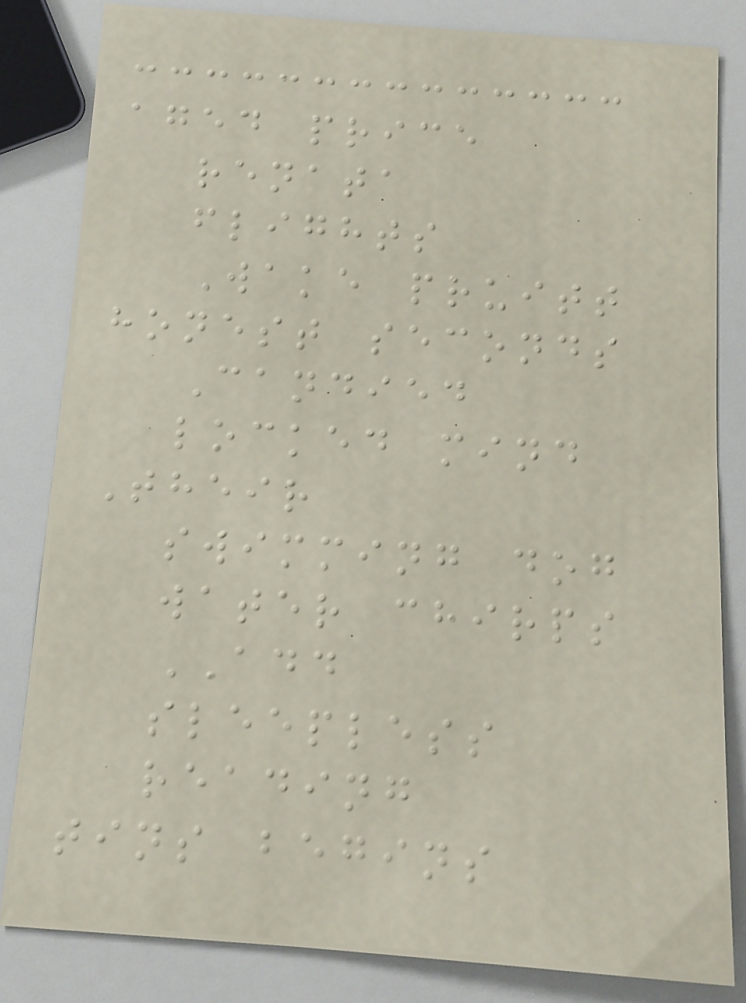aged price
renata
flights
Wake pruitt
honest seconds
Candied
locked mind
Their
swimming dog
water chirps
ADD
sleepless
reading
tins begins
